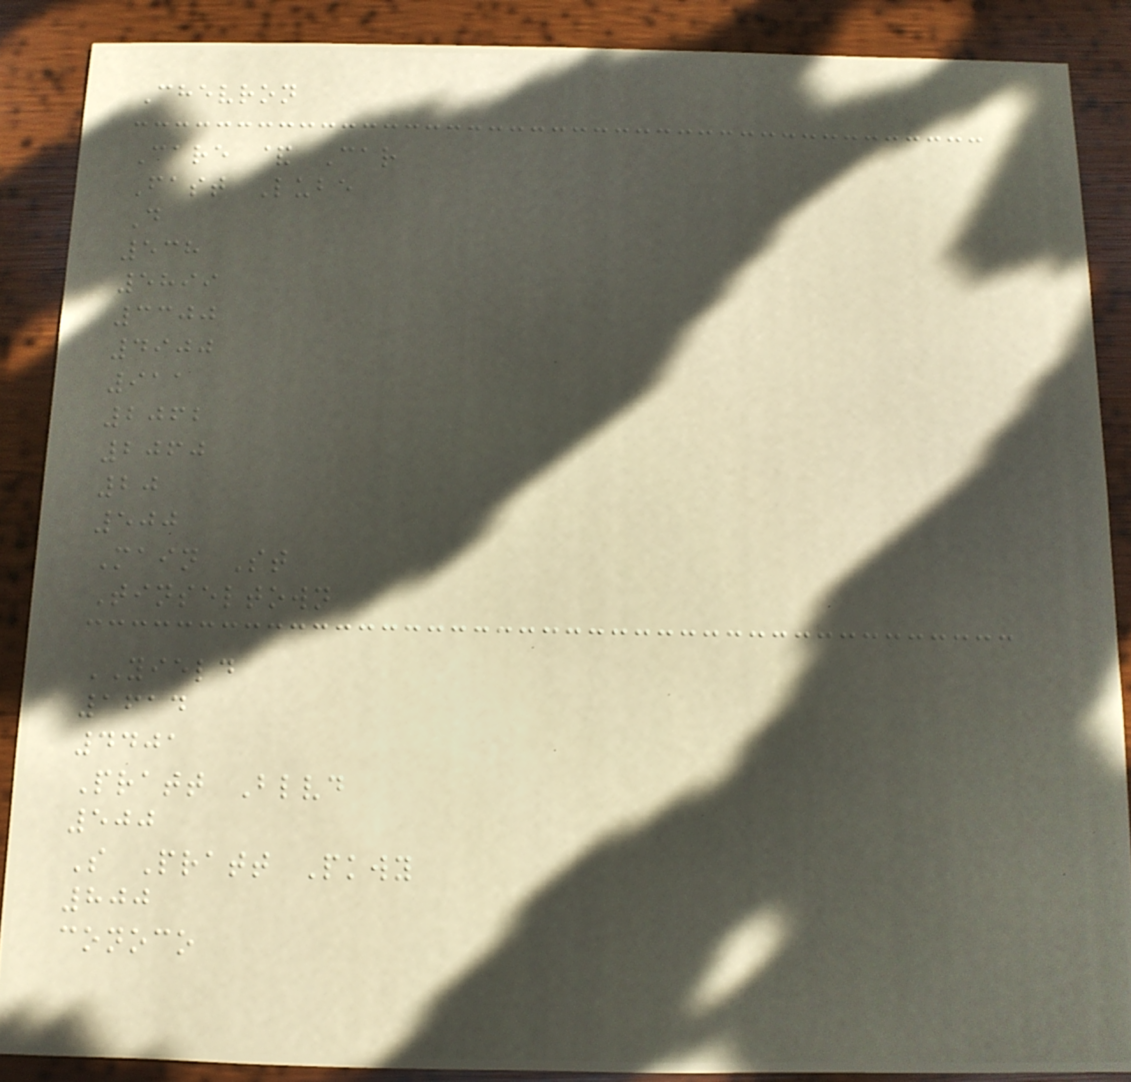Chevron
Care & Car
Fast Lube
D
538
5899
3300
4900
911
2062
2060
20
500
Main St
Tinseltown
YIELD
1614
4401
Pratt Blvd
500
S Pratt Pkwy
800
conoco
